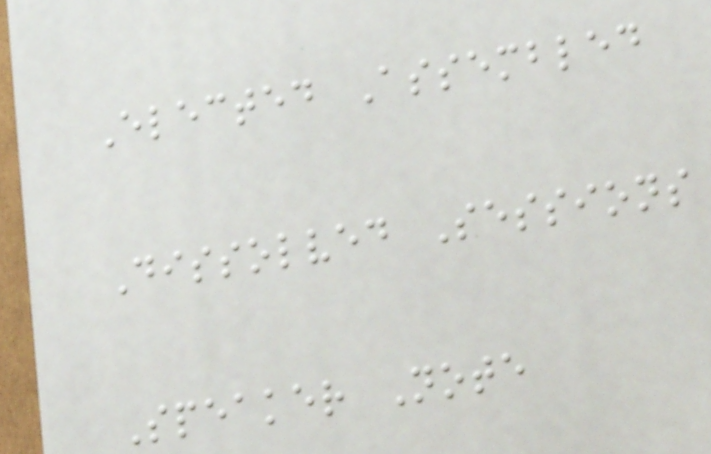Elected Assembled
Dissolved Sessions
Speaker Note
